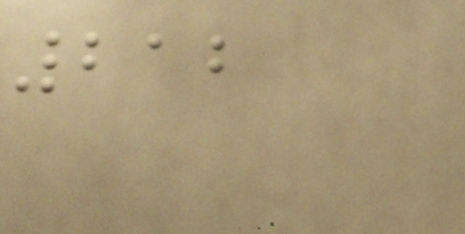212
